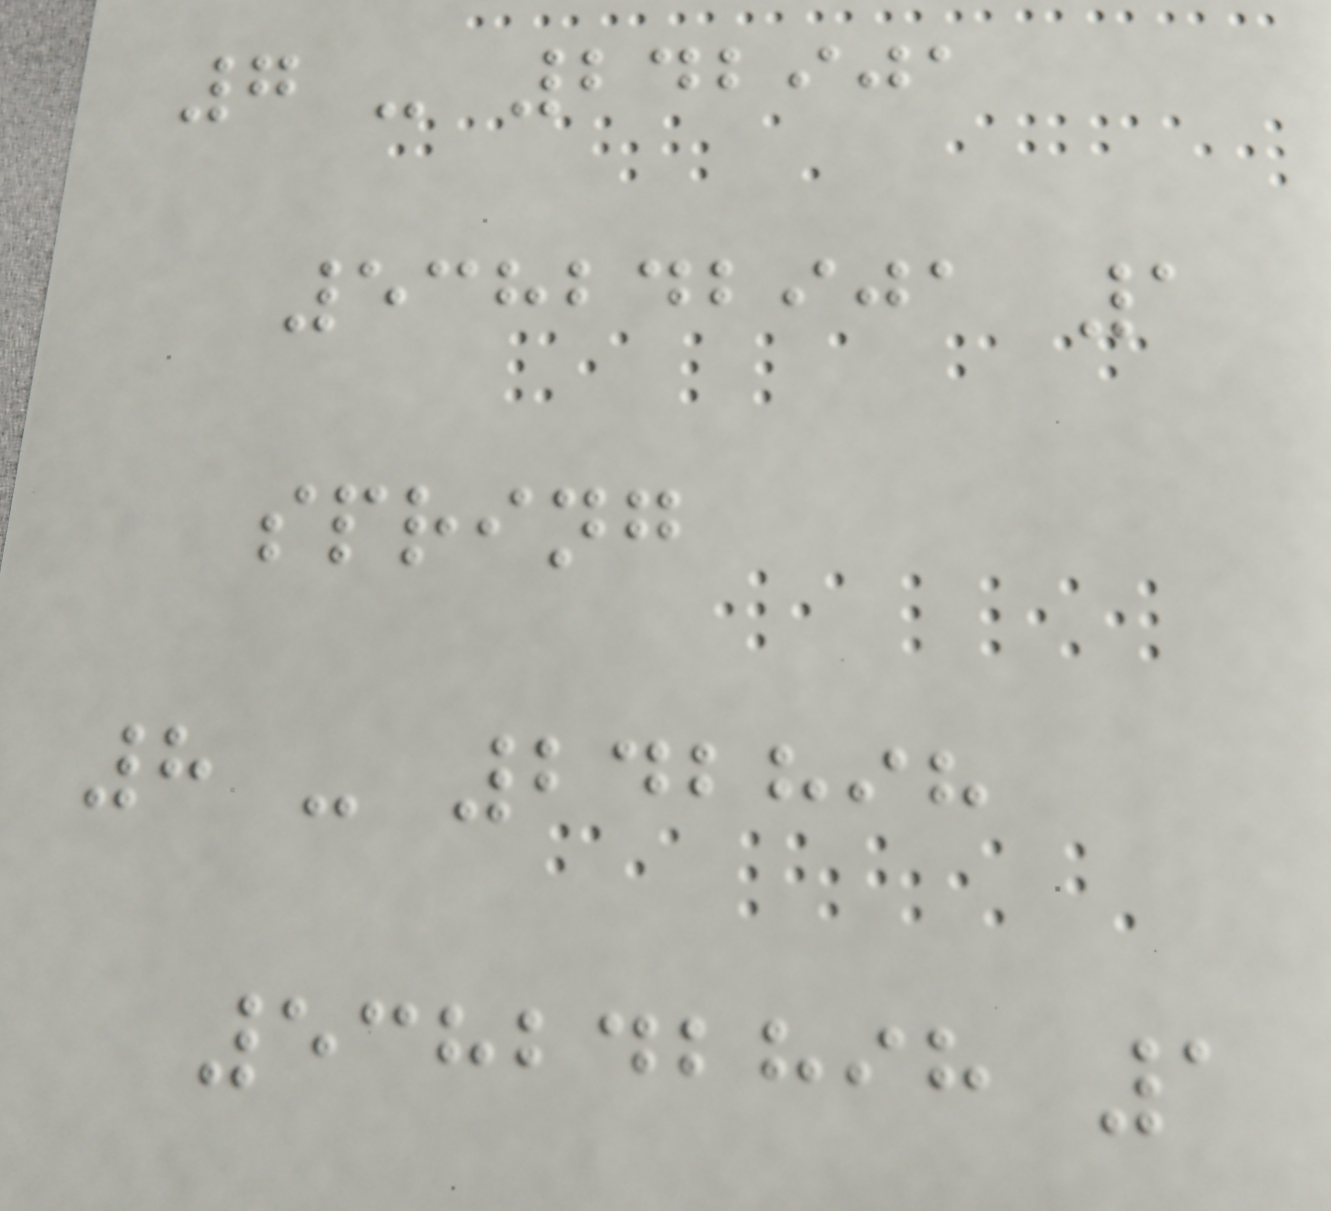7 - 242901
538242901 1
spring
8 - 242898
538242898 1
